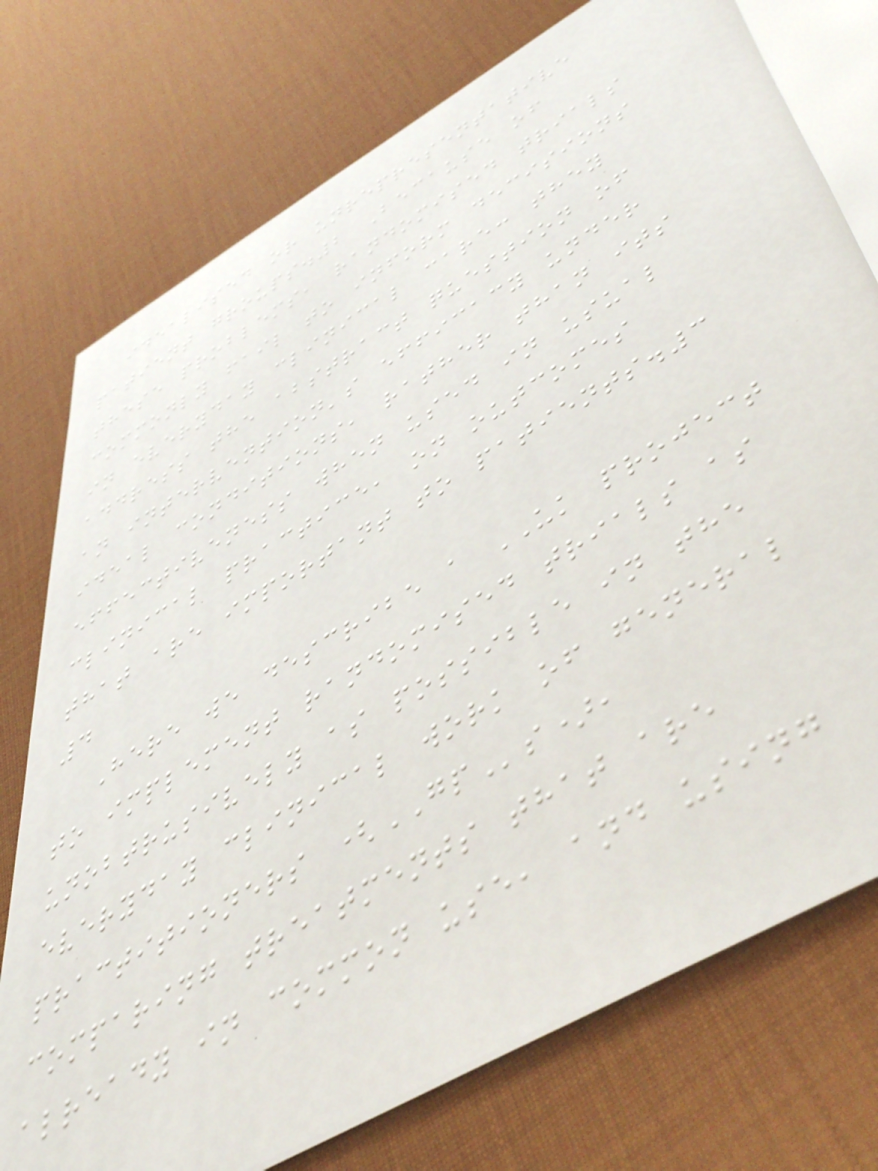idealised or unrepresentative
patient groups.2 Because of
these problems, randomised trials
commonly fail to inform decisions
in everyday clinical care: they
address the abstract question of
an intervention's efficacy under
ideal conditions, rather than its
effectiveness when used in usual
clinical practice, on outcomes
that are important to patients.3
4
Here we describe a UK project
to implement randomised trials as
unobtrusively as possible in the
everyday clinical work of general
practitioners (GPs),
comparing treatments that are
already in common use, and using
